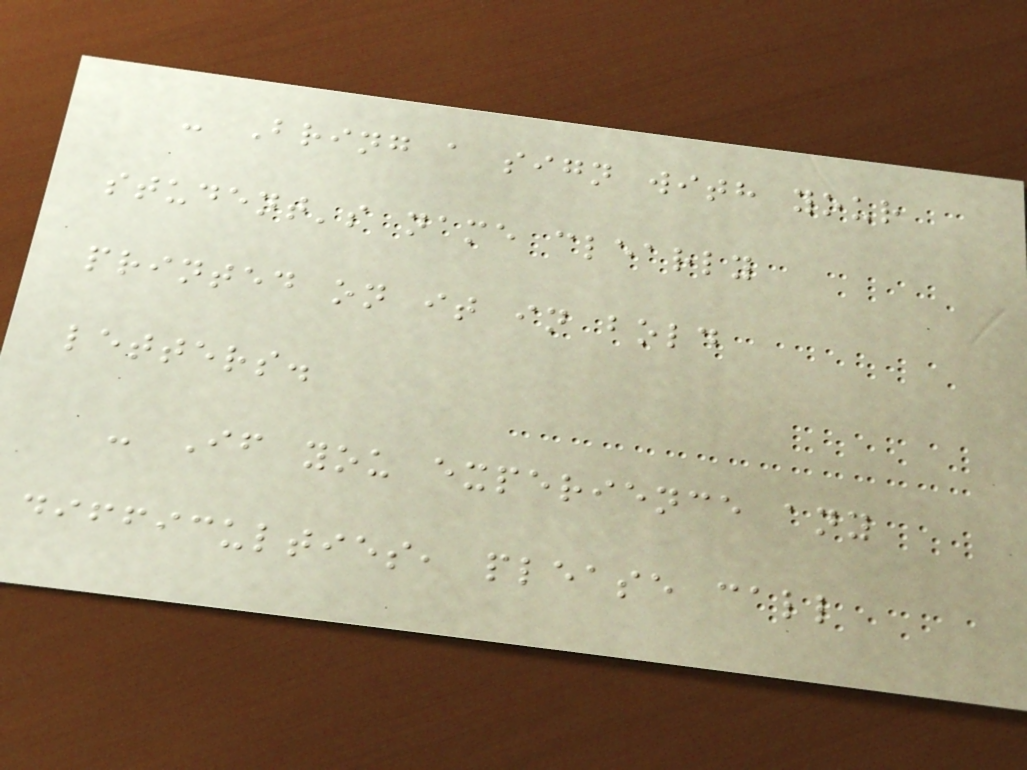- Bring a sign with your
student's name clearly
printed on it in bold
letters.
- If you experience any
difficulties, please call
